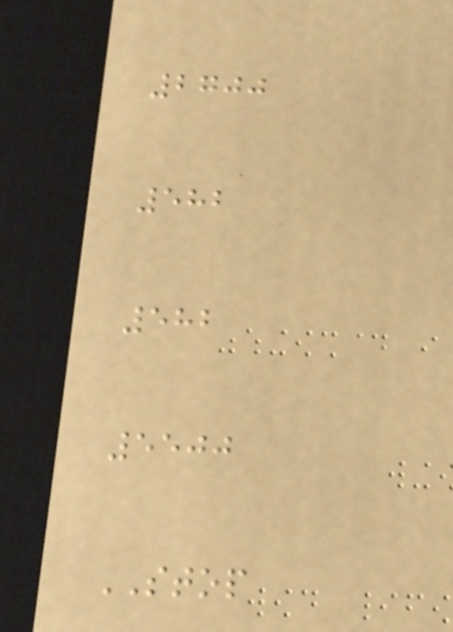2700
582
582
5500
STOP
